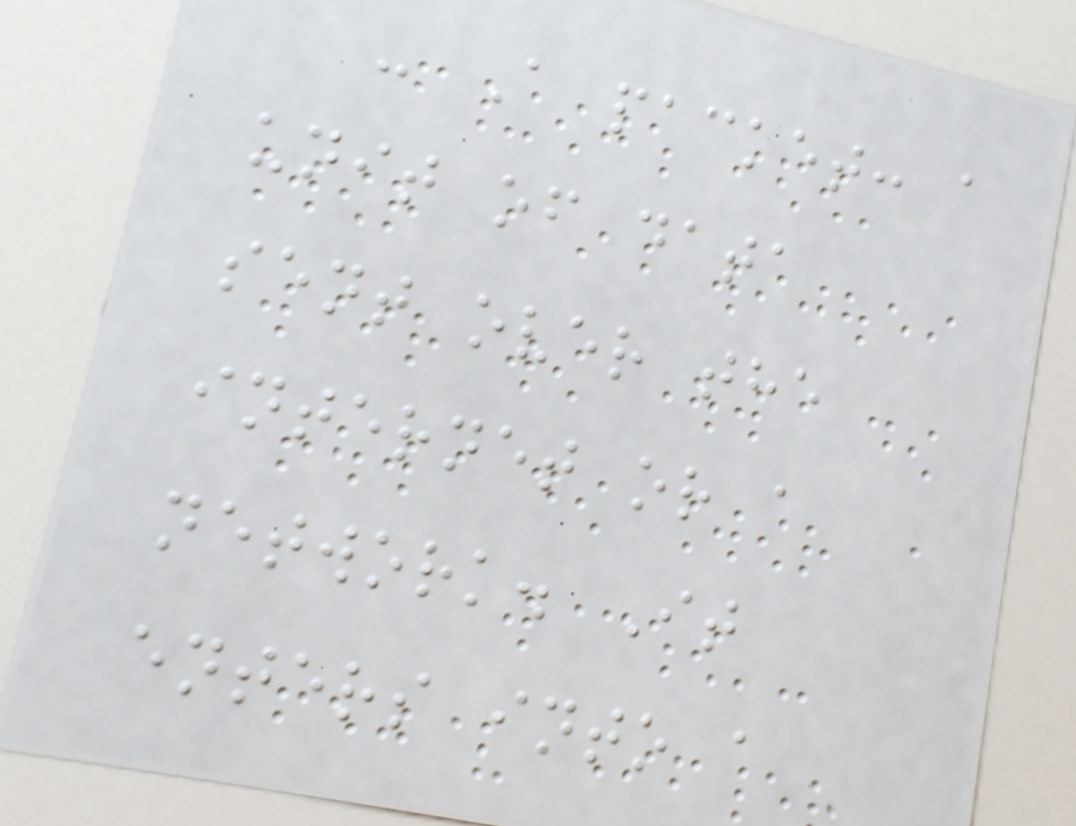- A packet: a
unit of data
sent over the
internet or a
network. It
enters into a
